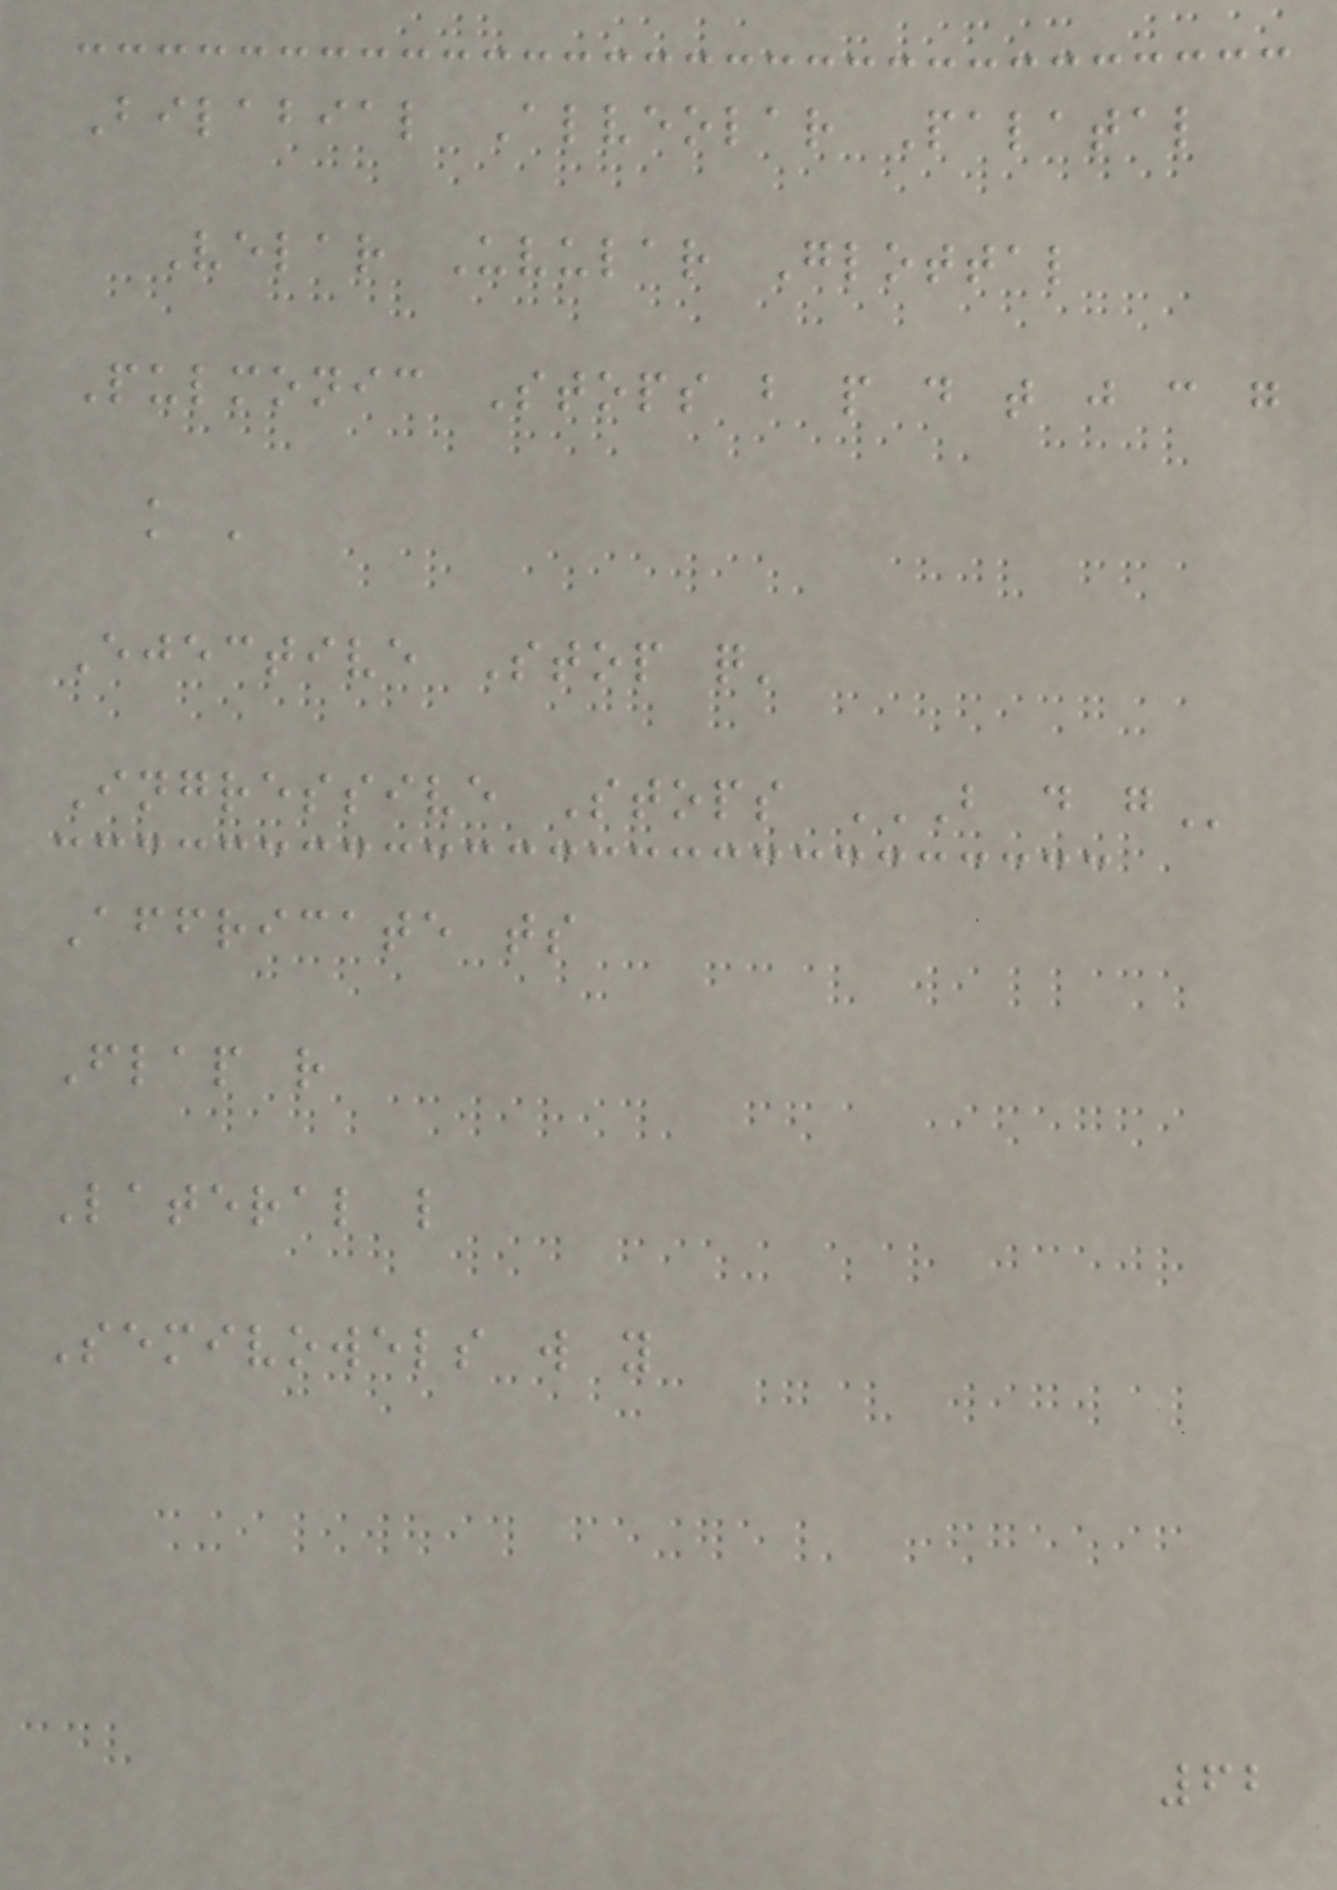Bilabial Alveolar Palatal
Velar Uvular Glottal
Pulmonic Stops b p d t j c g
k '
Ejective Stop q'
Ingressive Stops B D G
Affricate ts
Flap r
Lateral l
Semivowels w y
62
